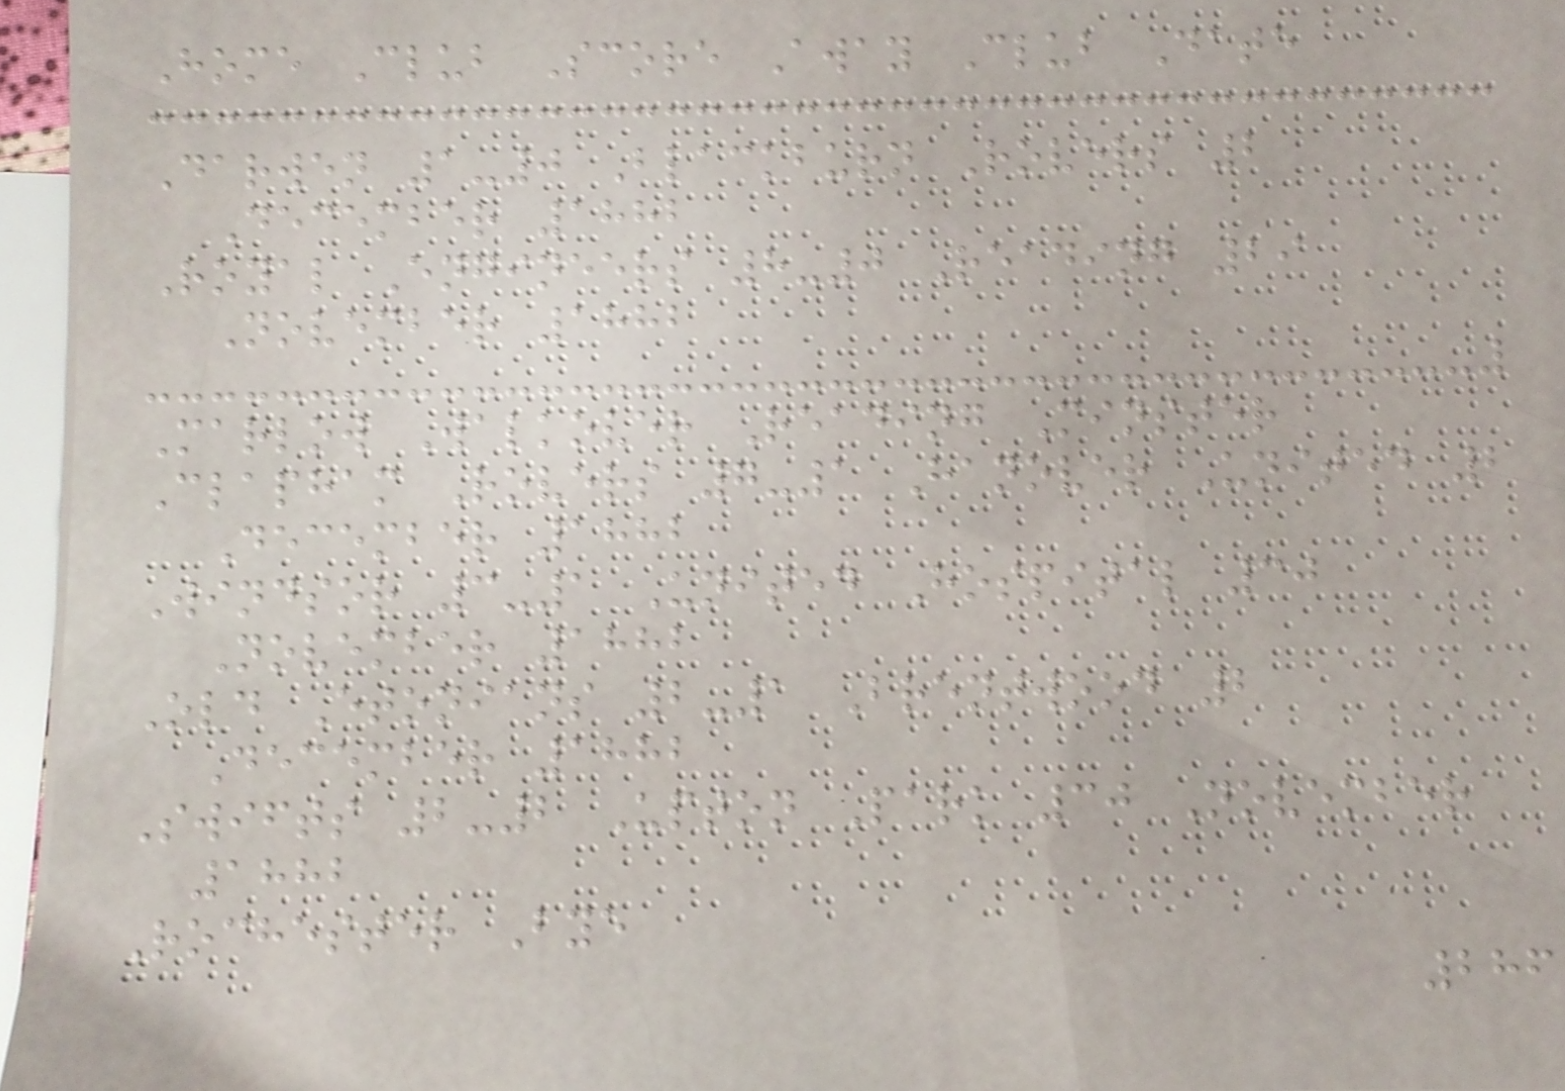Home Club Score Away Club Date
Darwen 1-0 Blackburn Rovers 2
December 1882
Royal Engineers 8-0 Reading 29
November 1882
Marlow Walkover Reading Minster
Clapham Rovers 7-1 Hanover United 2
December 1882
Windsor 3-1 United Hospital 30
November 1882
Old Etonians 2-1 Brentwood 2
December 1882
Swifts 2-2 Upton Park 30 November
1882
Rochester Bye
286
